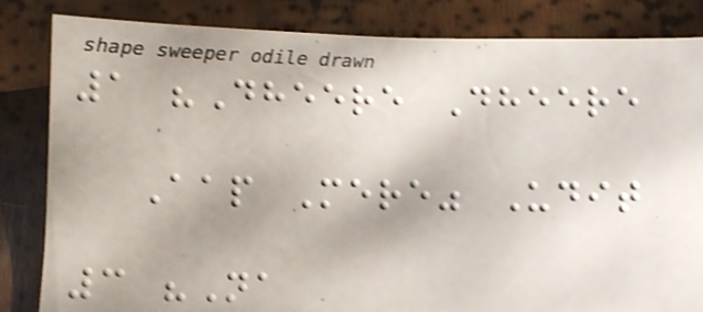1 "Dheere Dheere
Aap Mere" Udit
3 "Na
